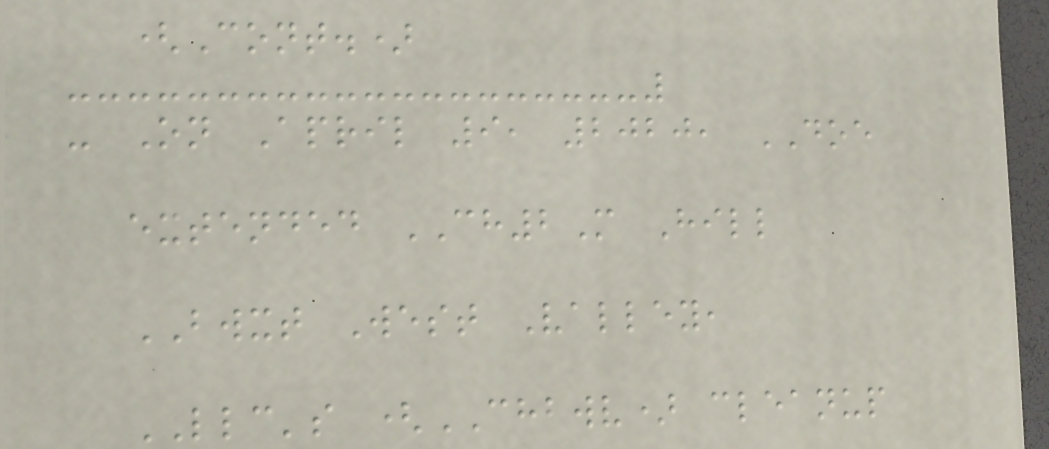(Cont.)
- On April 9, 2020, DOE
extended CH2M Hill
BWXT West Valley,
LLC's (CHBWV) cleanup
